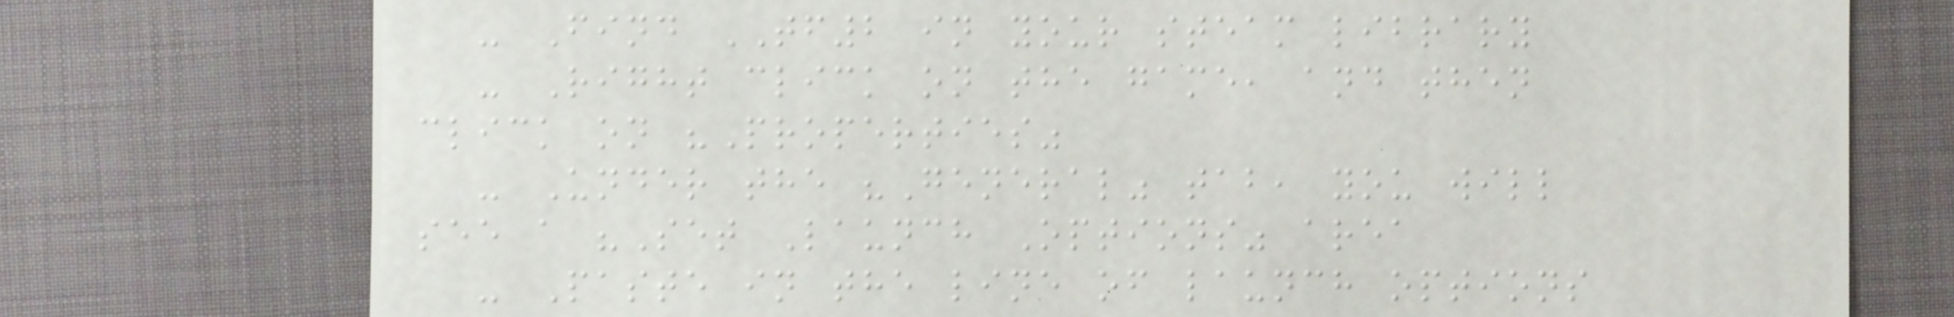- Find TF2 in your steam library
- Right click on the game, and then
click on "Properties"
- Under the "General" tab, you will
see a "Set Launch Options" area
- Paste in the line of launch options
